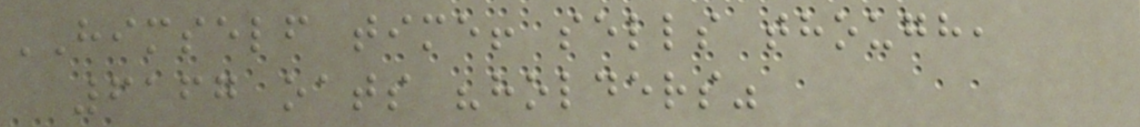HIMSELF time! sells though,
6167 oats "holders"
